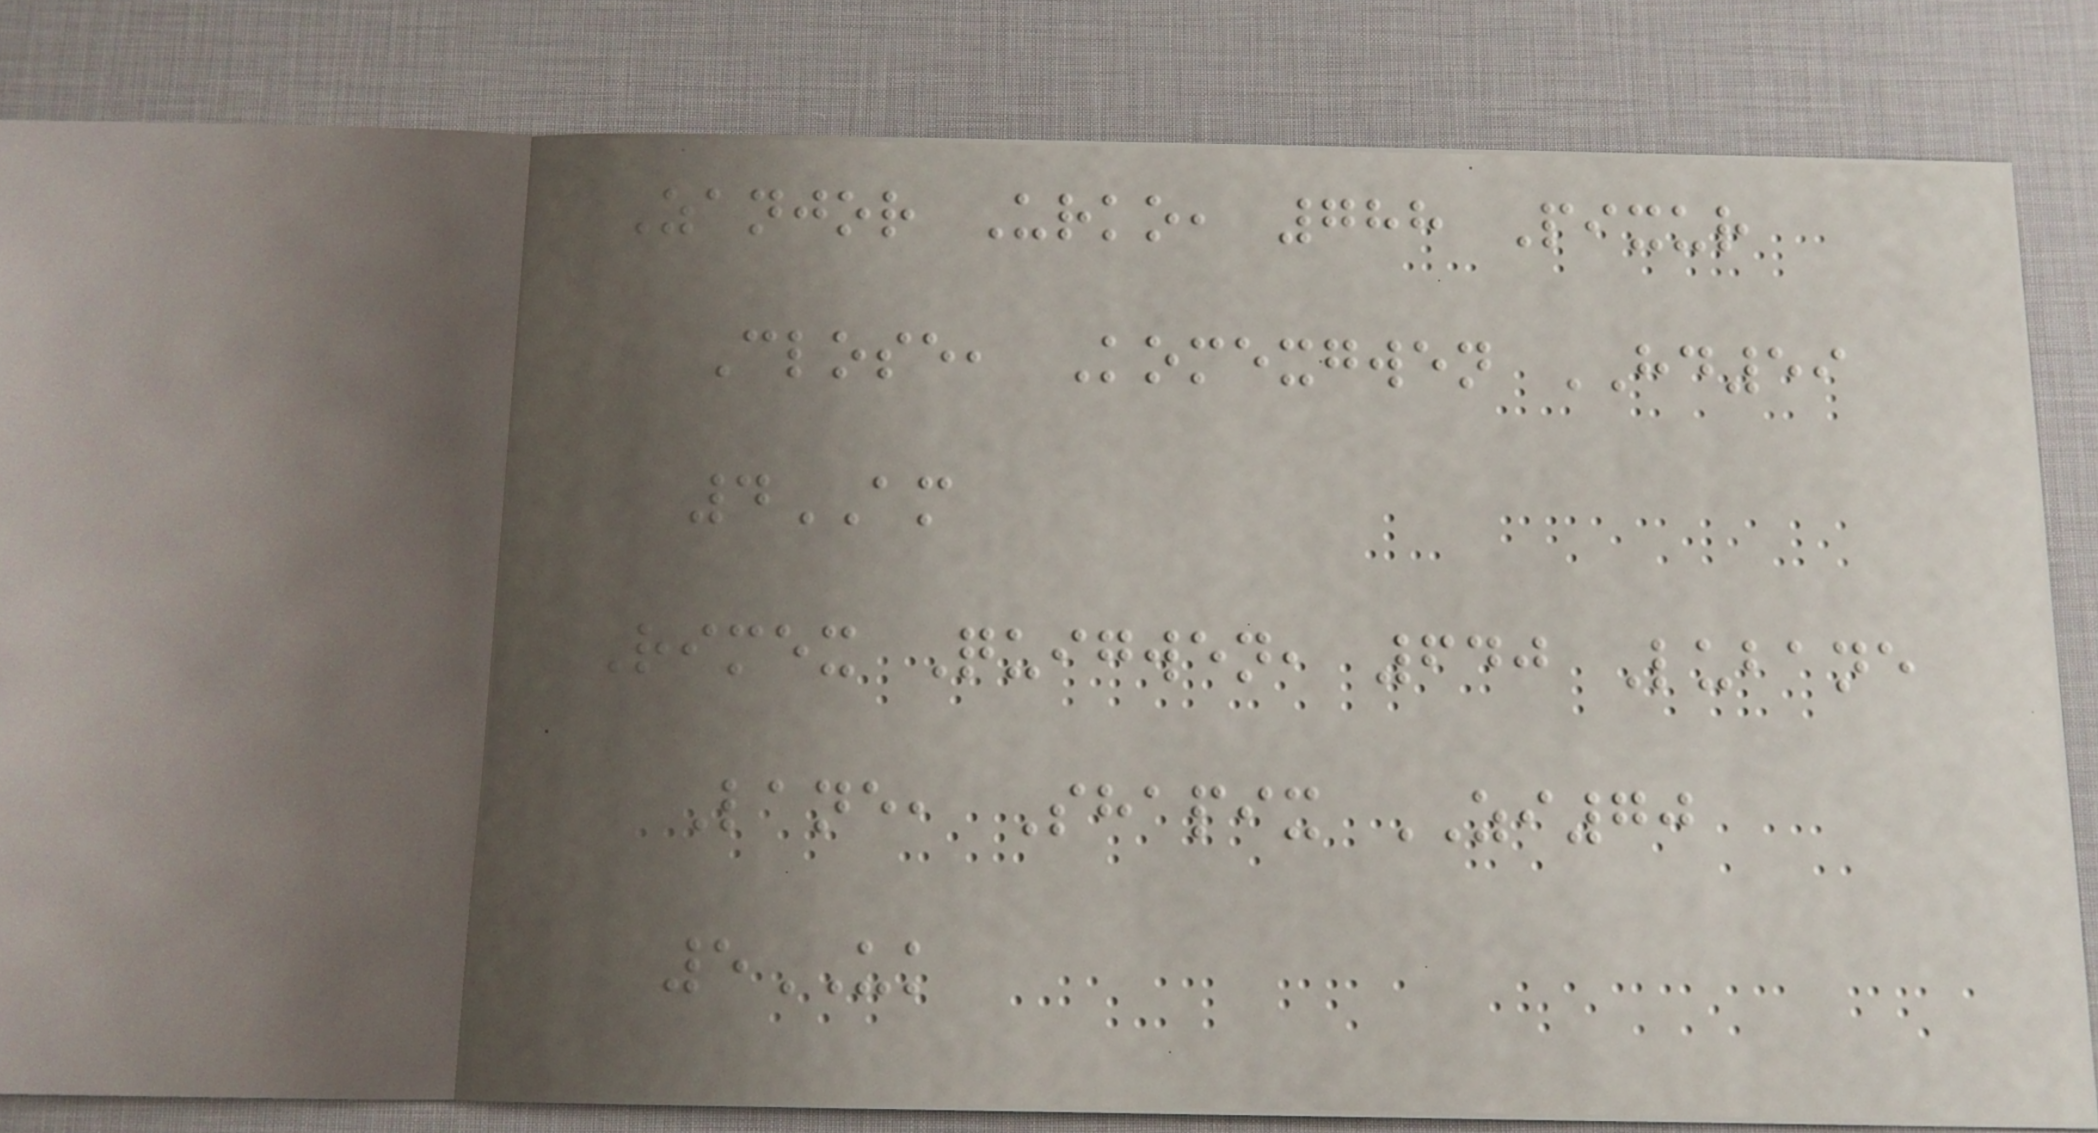Zanjor Urko, 788 Pixur
Close, Komexgwen HD59
4AM
Rimex Quigwen, 640 Lubane
Lane, Shapix ZI70
5UK
